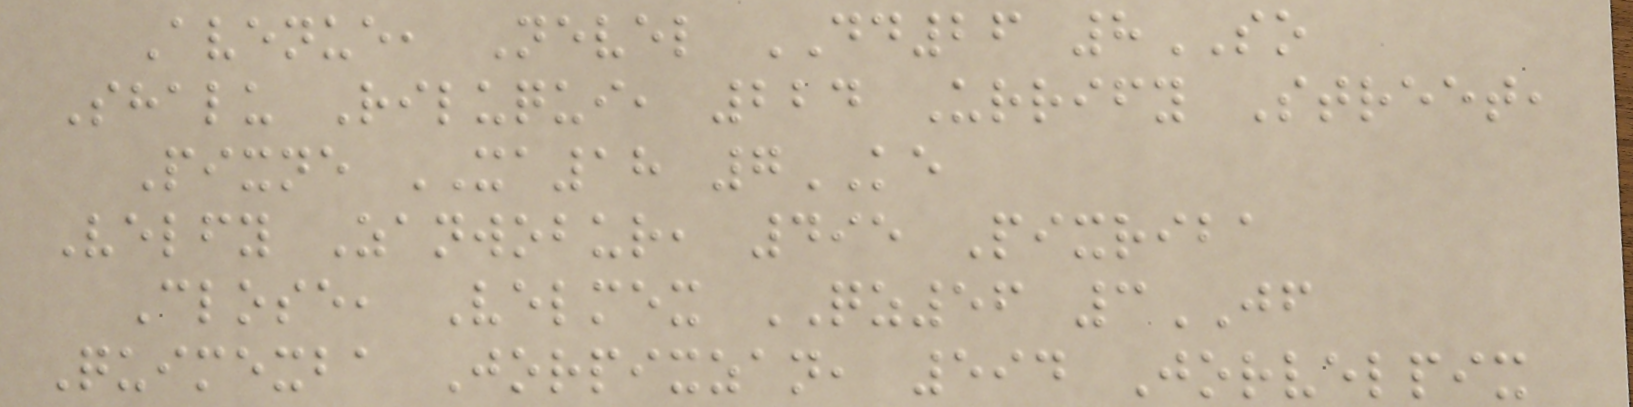Avenue, Nevel DD26 8SO
Shalu Riluqui, 224 Urrify Street,
Pixne XA18 7KE
Velfy Zanwobur, 495 Pixriba
Close, Velmex QZ56 3JF
Quimexba Jorpixzan, 594 Jorvelpix
